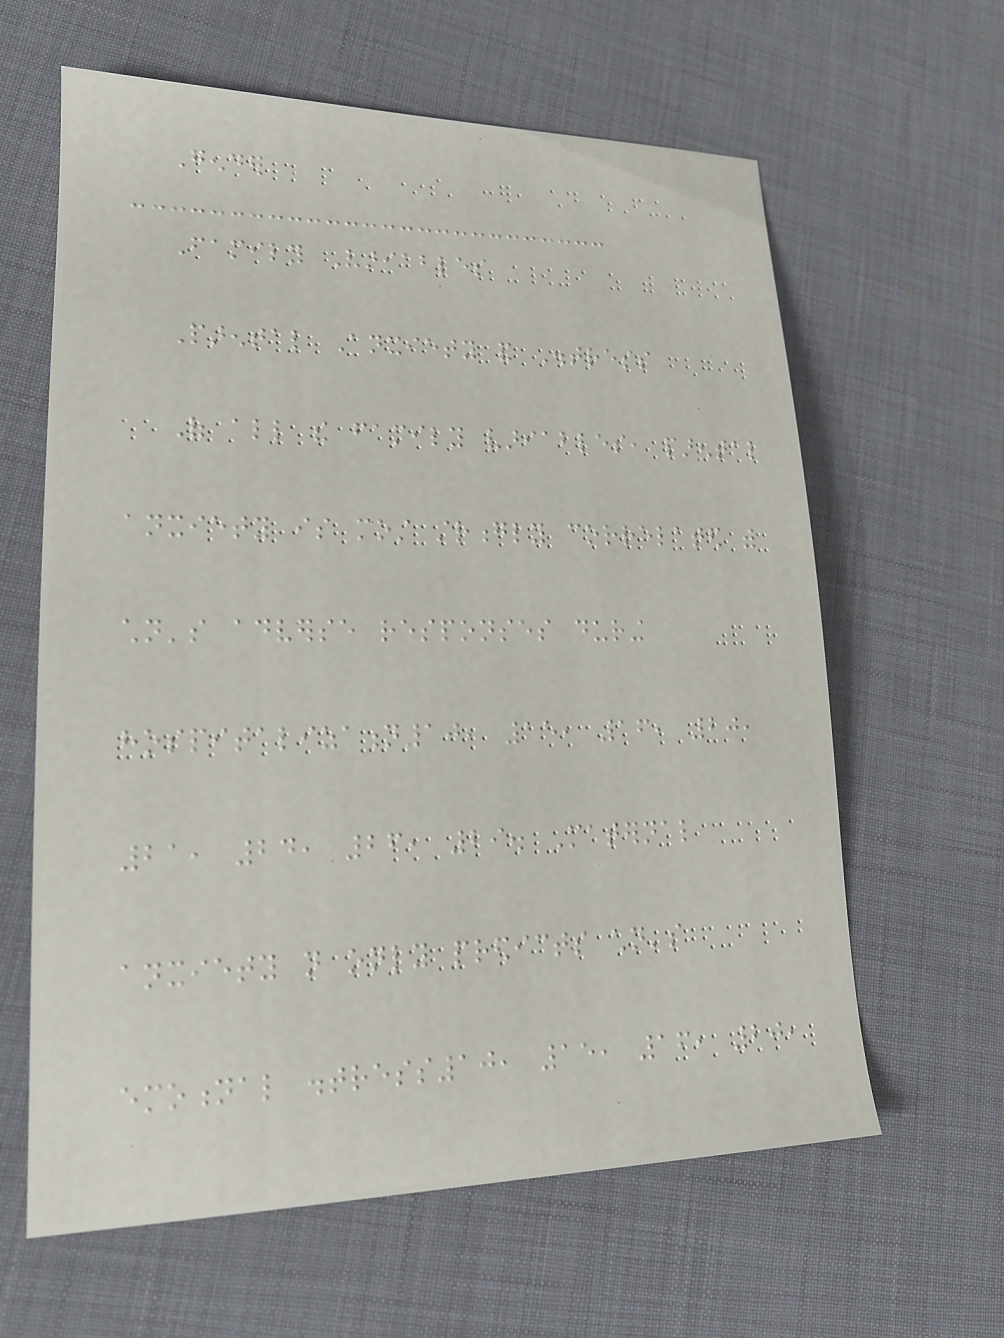Gender
Family Variables
Parental Anxiety and Distress
Of all the family variables, parental
anxiety is most strongly correlated with
children's adverse responses during
hospitalization10, 15, 16, 20,
21, 24, 26, 29. Maternal
anxiety not only predicts children's
emotional distress10, 15, 16, 20,
